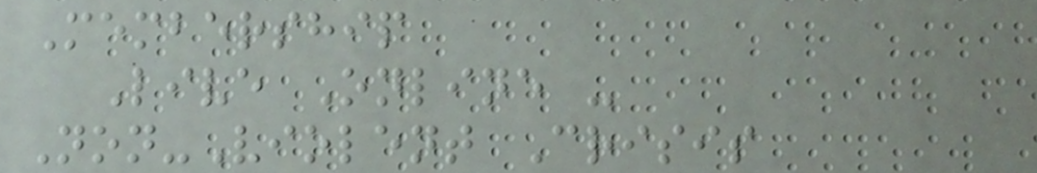Membership
Live Online -
Non-Violent Crisis
